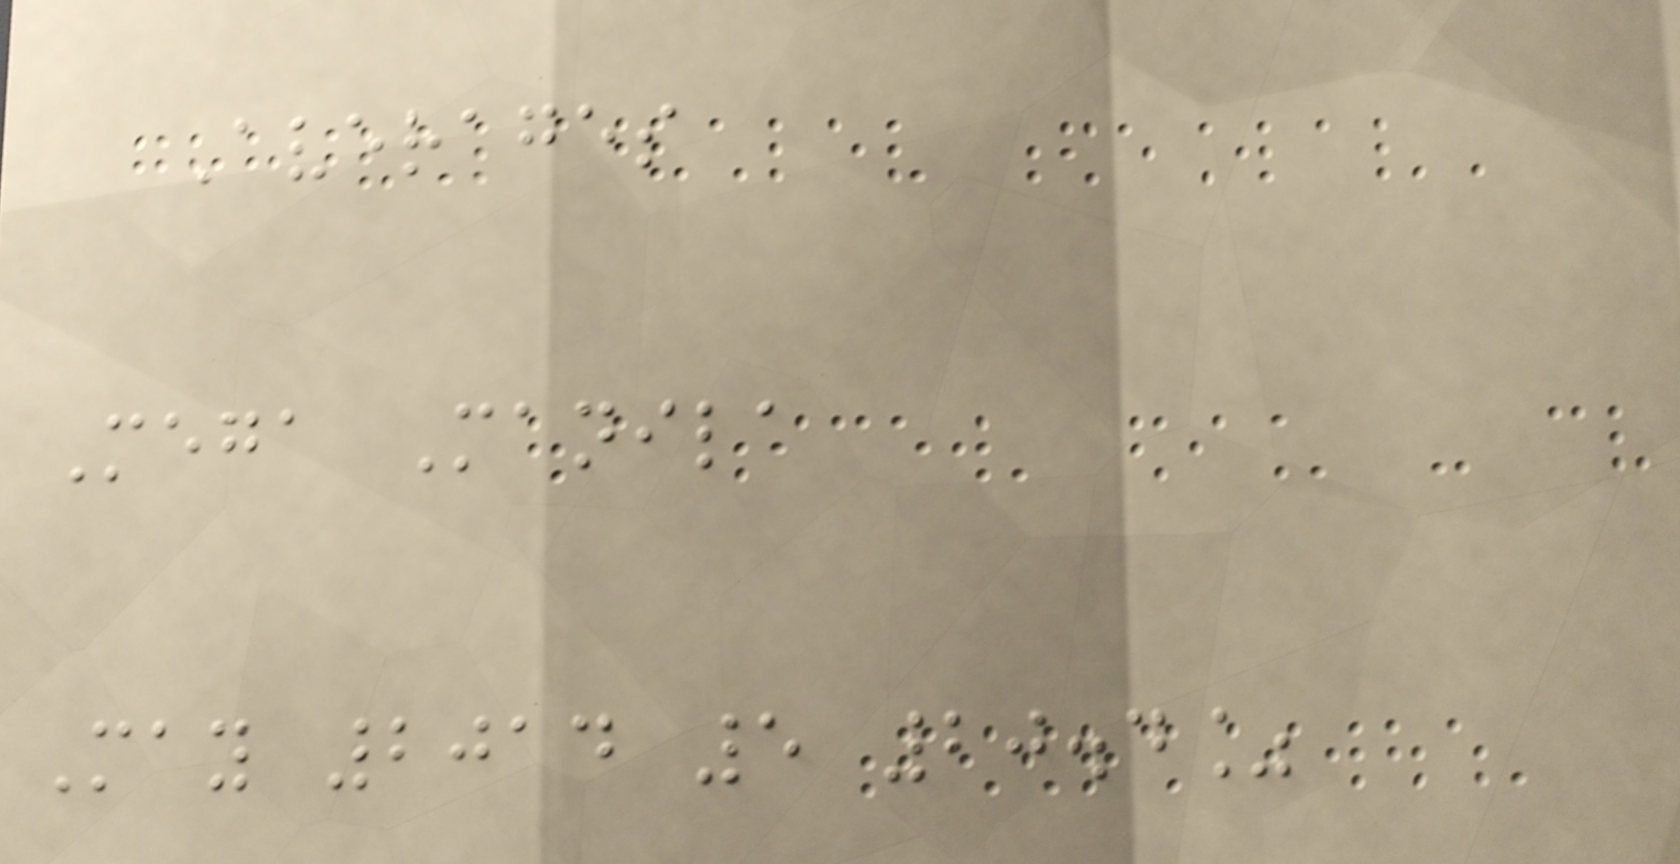Averages
Mega Manila
May 2014 5 20.4%
